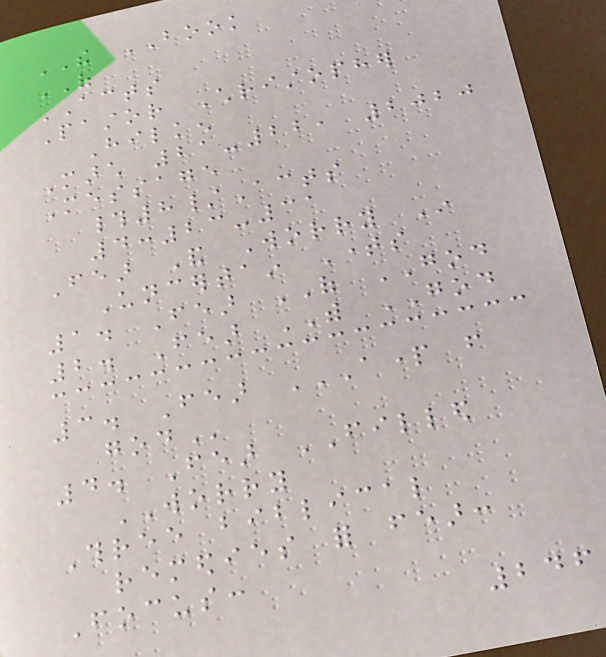THE BOOK
OF
ACTS
Pastor Christopher
Hilken
March 21-22, 2020
Message
#8/Acts
4:23-31
Fear And Worry In
Uncertain Times
1. Fear OF GOD
2. Fear WITH GOD
3. Fear APART FROM
GOD
4. Fear FILLED
WORRY
Three biblical
remedies for fear:
Focus:
246
